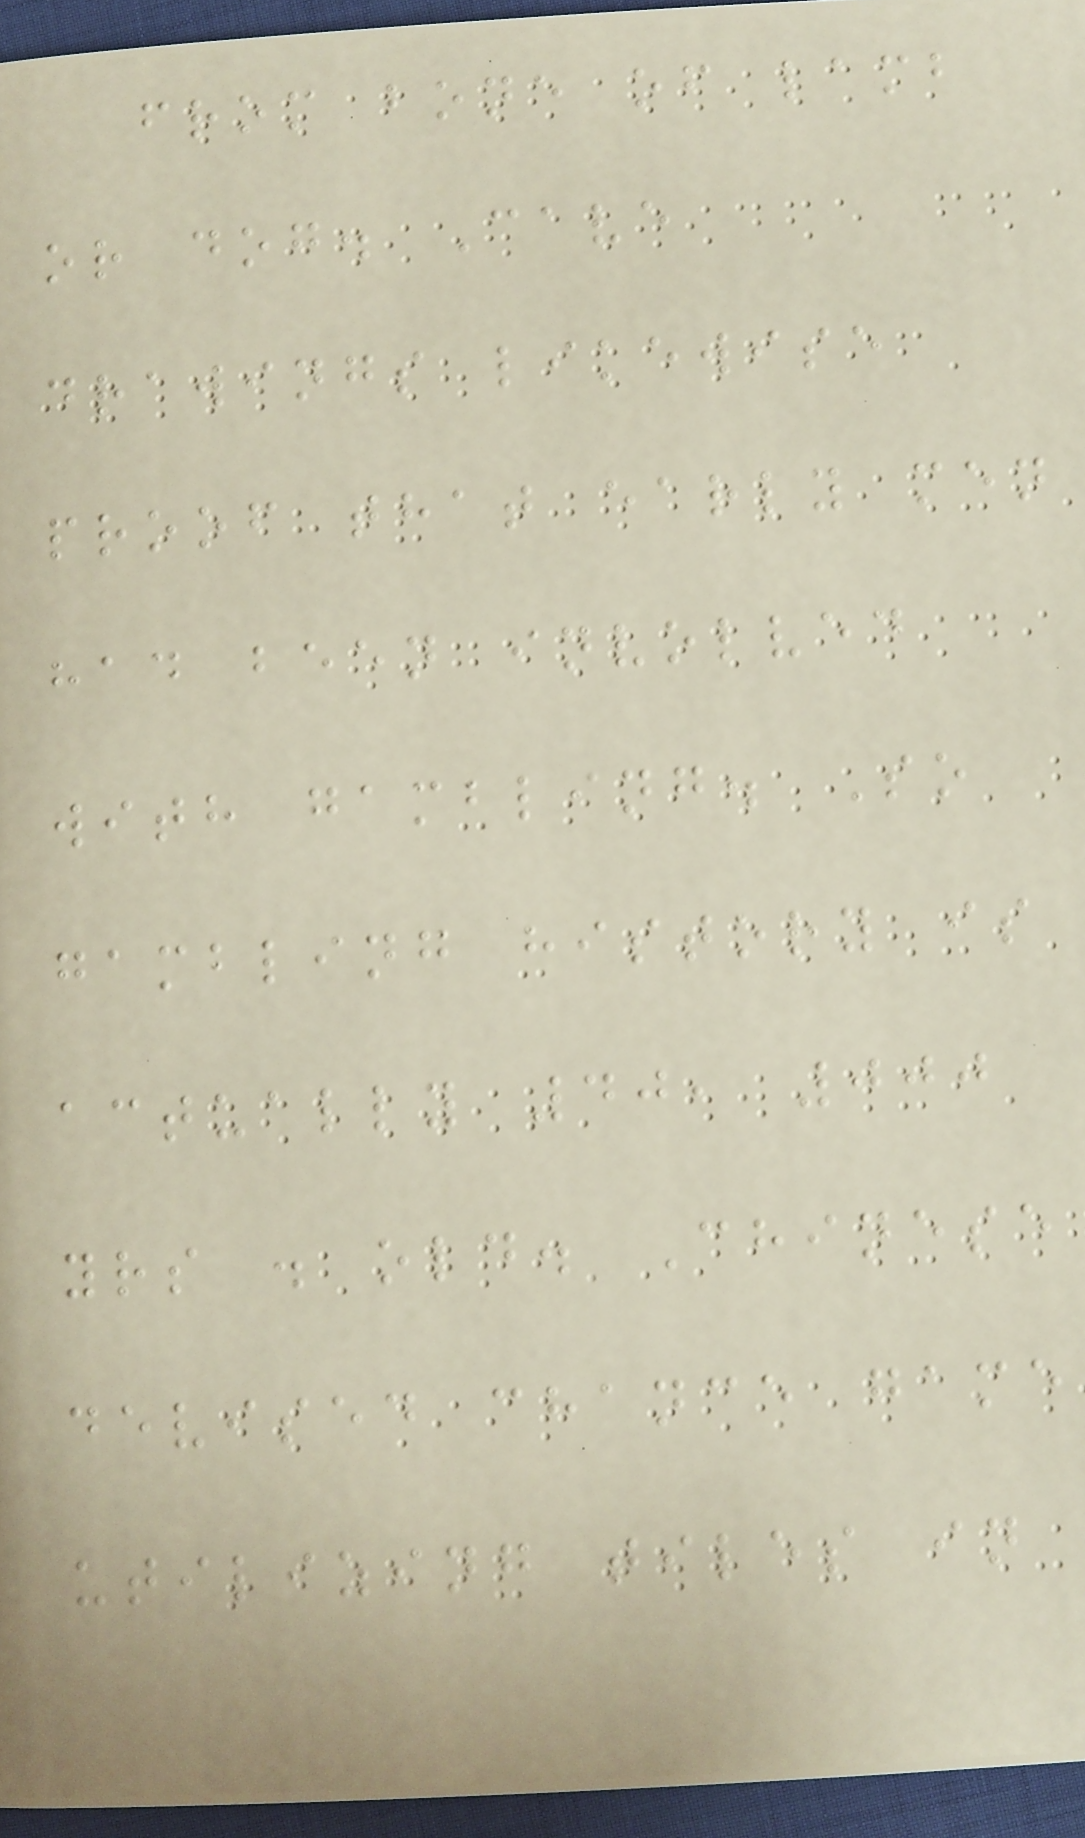from bone of lamb
or dog. Cave
drawings likewise
proof that early men
had been involved
with gambling. So
gambling history is
actually 40, 000
yrs . old. Chinese
devised chance game
utilizing tiles in
